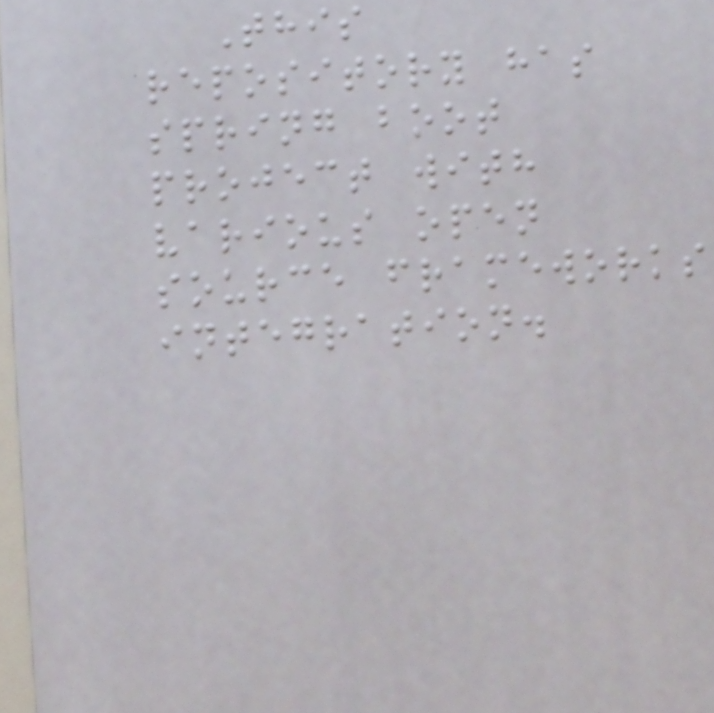This
repository has
spring boot
project with
various open
source frameworks
integration.
